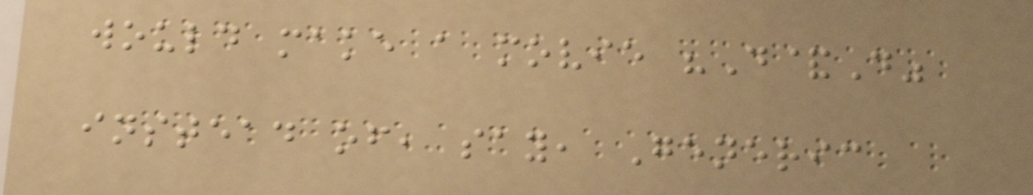would make a movie "D&D"
instead of, say, Generic
